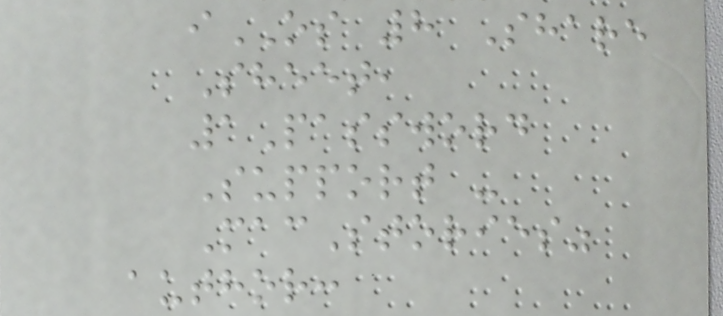iOS 8 Share
Sheet,
1Password
Support -
MacStories"
author:
